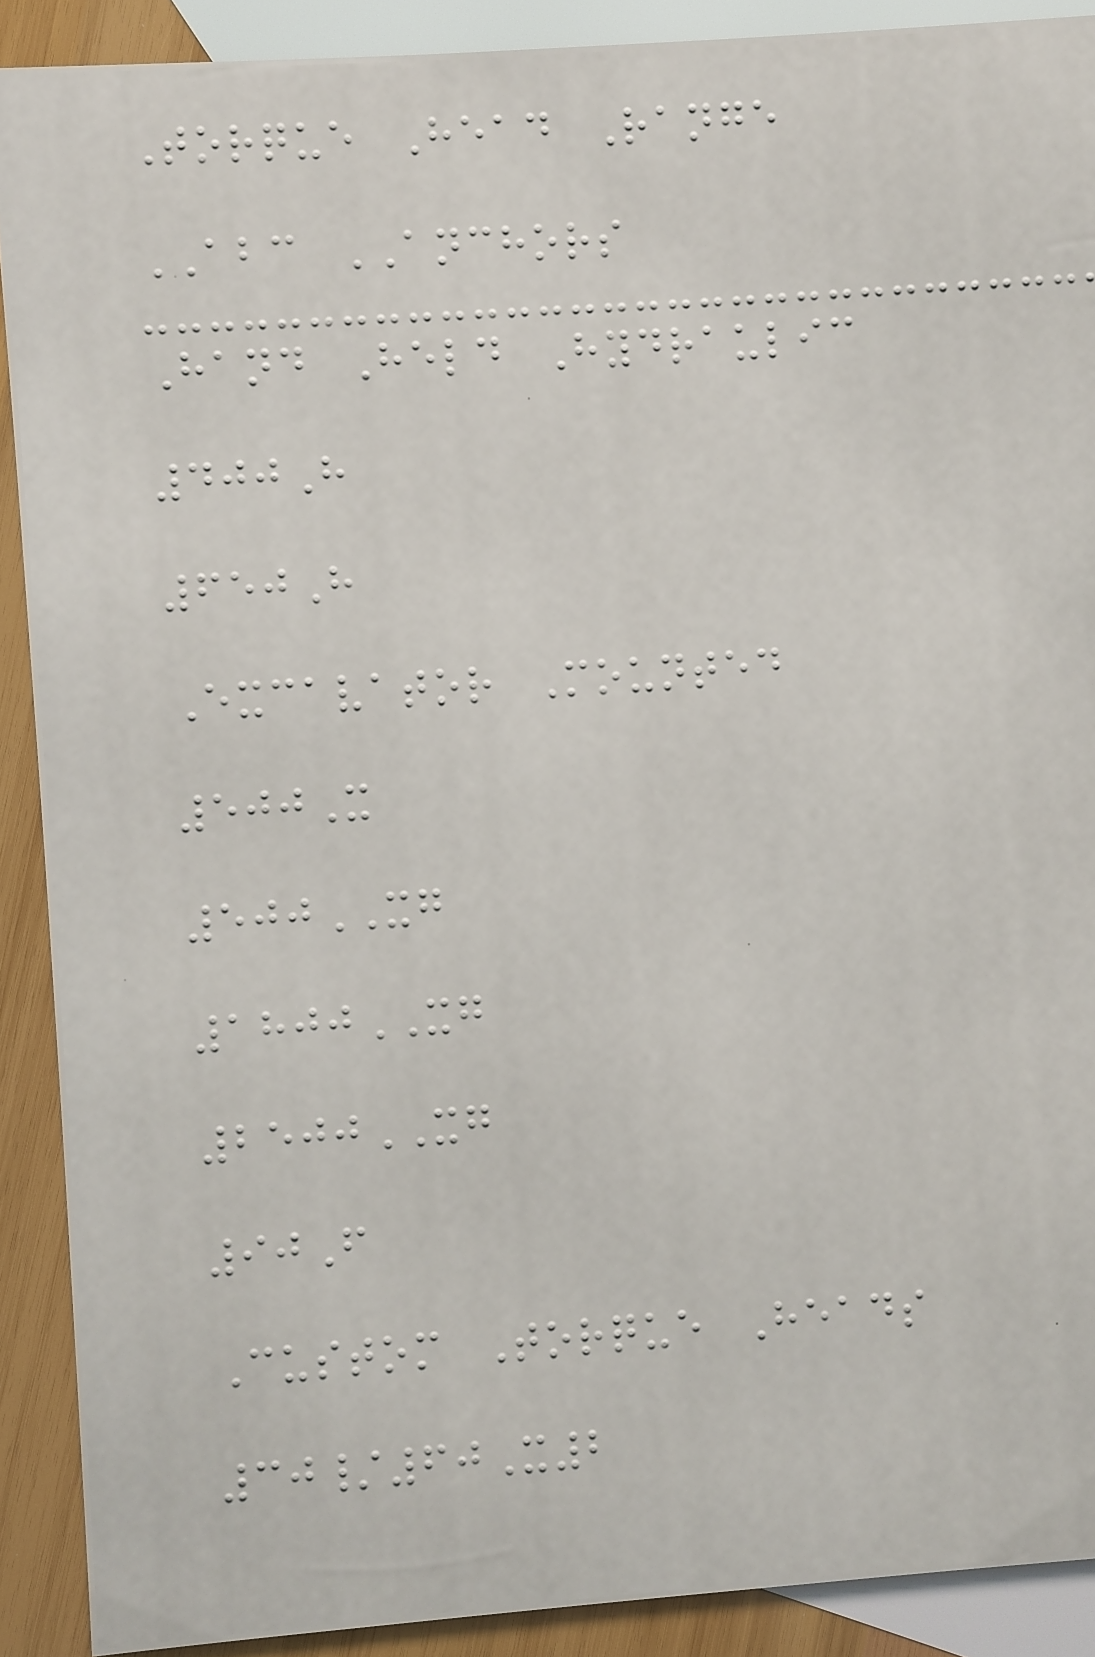Torque Head Range
ABC ANCHORS
Hand Held Hydraulic
400H
650H
Excavator Mounted
500X
500XG
1800XG
2500XG
90F
Custom Torque Heads
30/60X2
